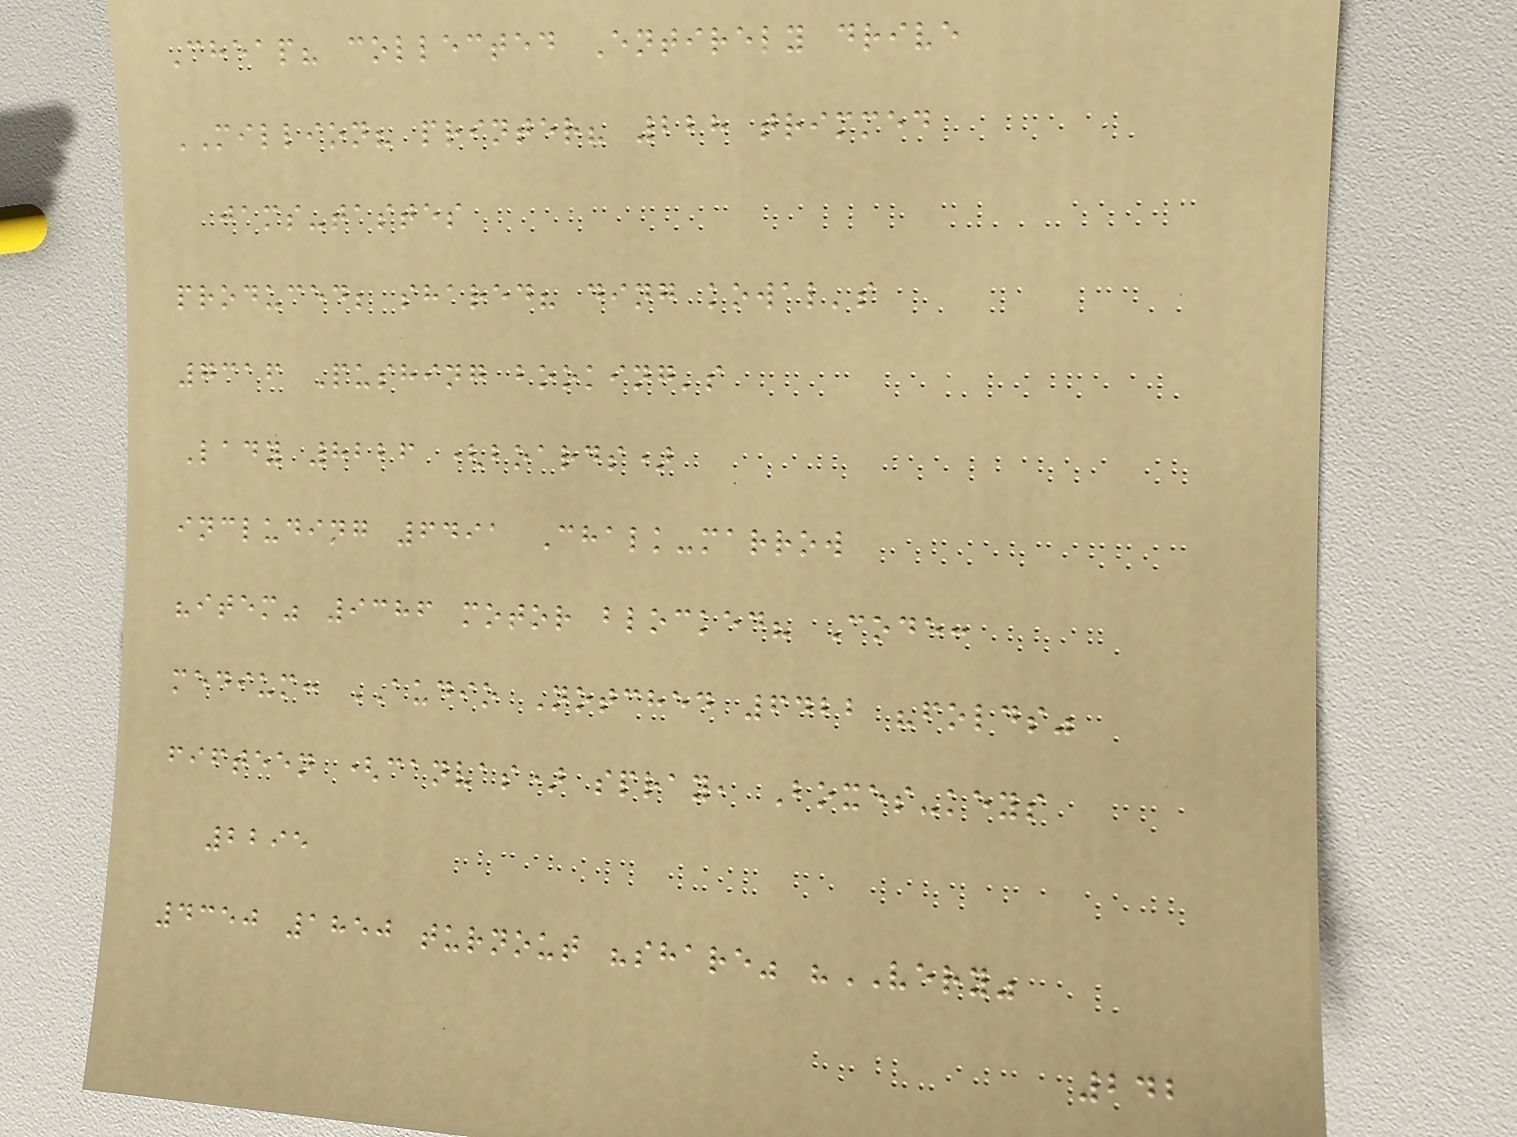Cheap? collected Entirely drive
MILLION? printer? 228 trimmed
jams-tastes
produced; shared? ding kowal's
7316 Pushing booking's
Lady 8226 (boards)
including 6491 Chalk-marrow
"item" 9386 motor blocked? Code:
medium: AUDIO Notched 6422 "folds"
fifteen (canvas) spray, Boxes-keys
2295
4350 1850 turnout "share" "VERY"
242
